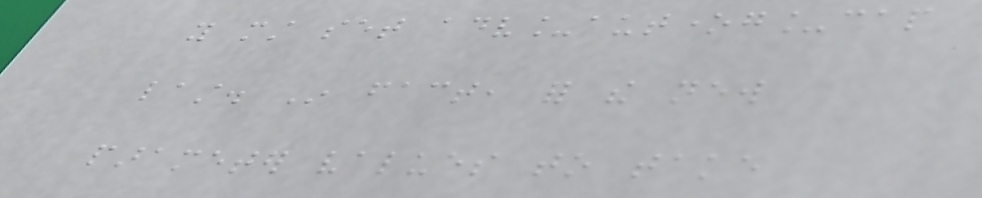you must set adv_autoneg_cap
last. In fact, for the new
parameter values to take
